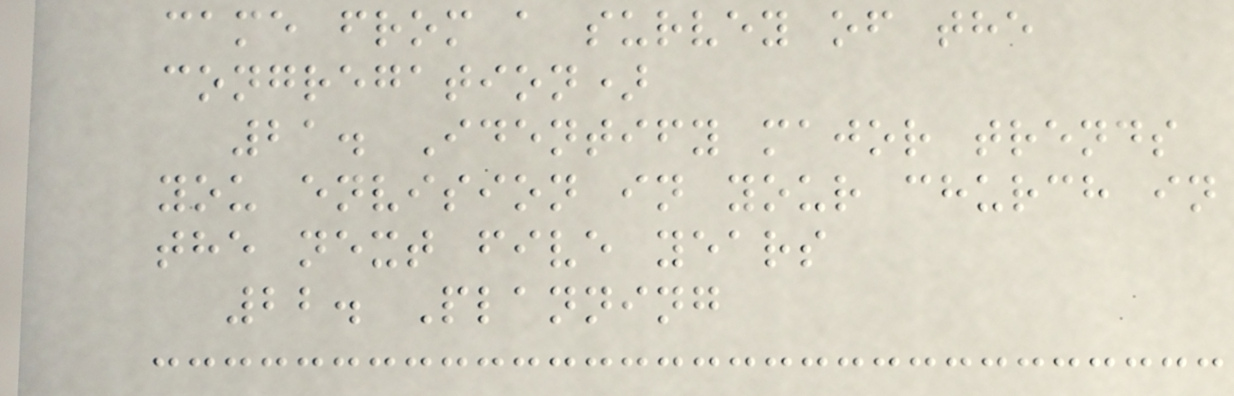came from a survey of the
congregation)
21. Identify major trends
you envision in your church in
the next five years
22. Planning
